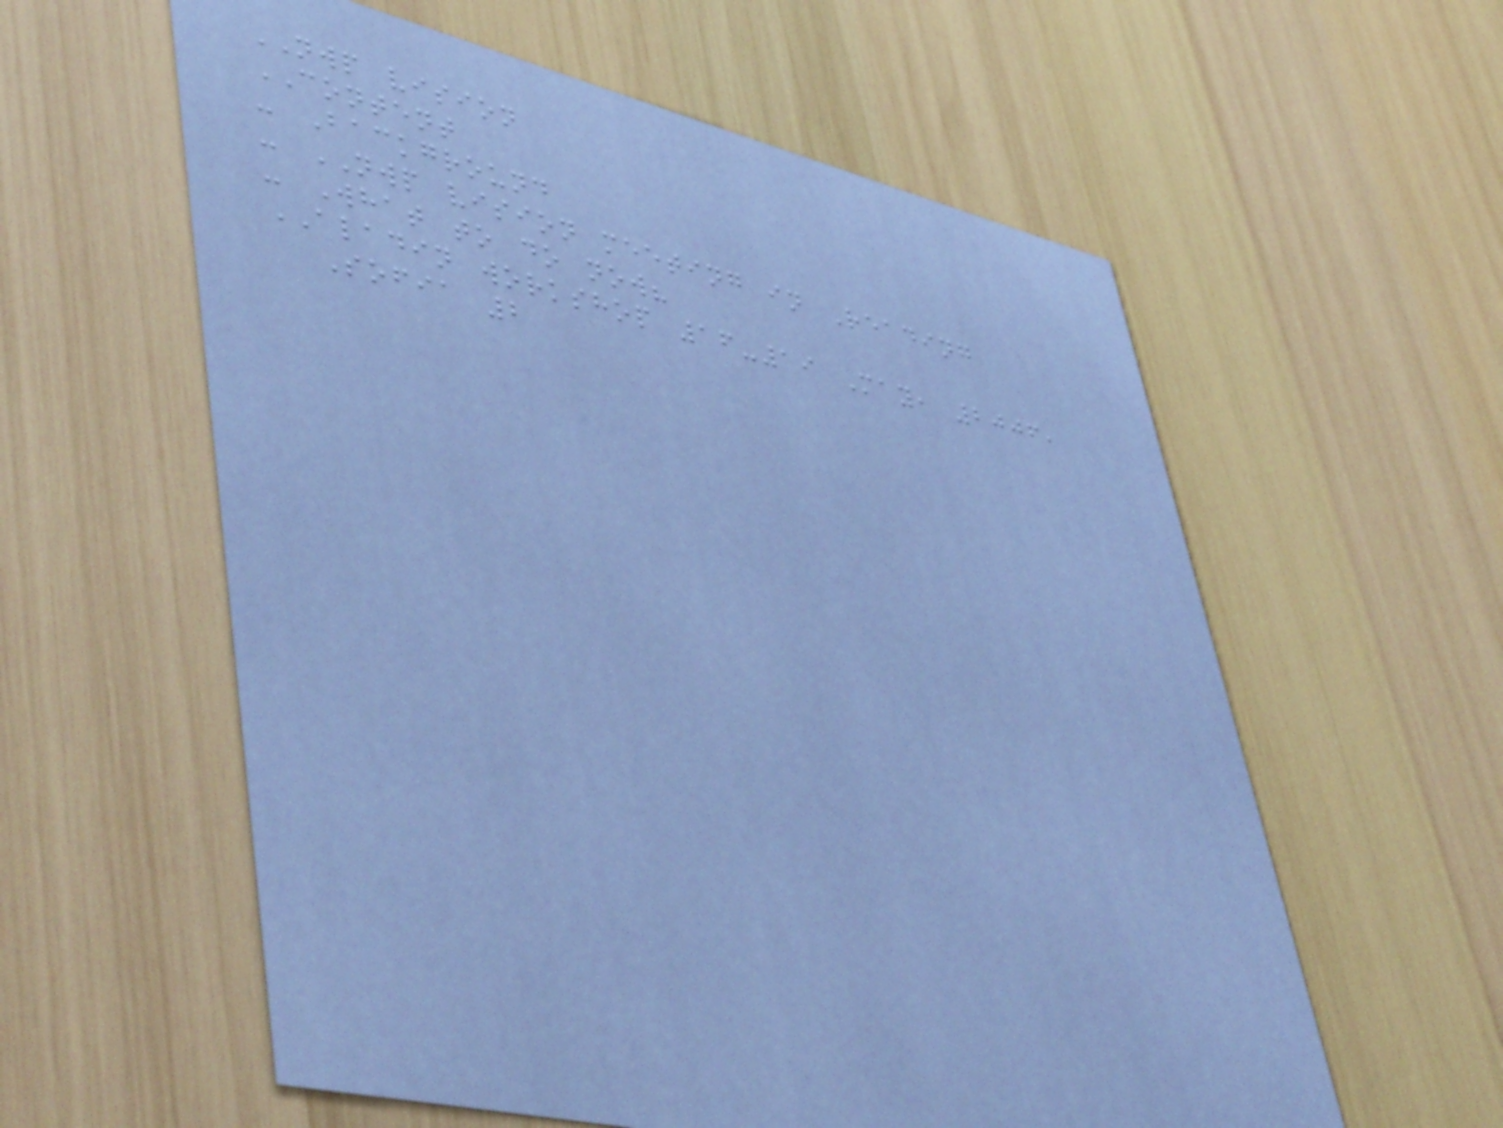NWP vision
CONTENT
- Background
- NWP vision meeting in Reading
- What to do now?
ALADIN workshop 16-19 May, 2006,
Sofia 2
